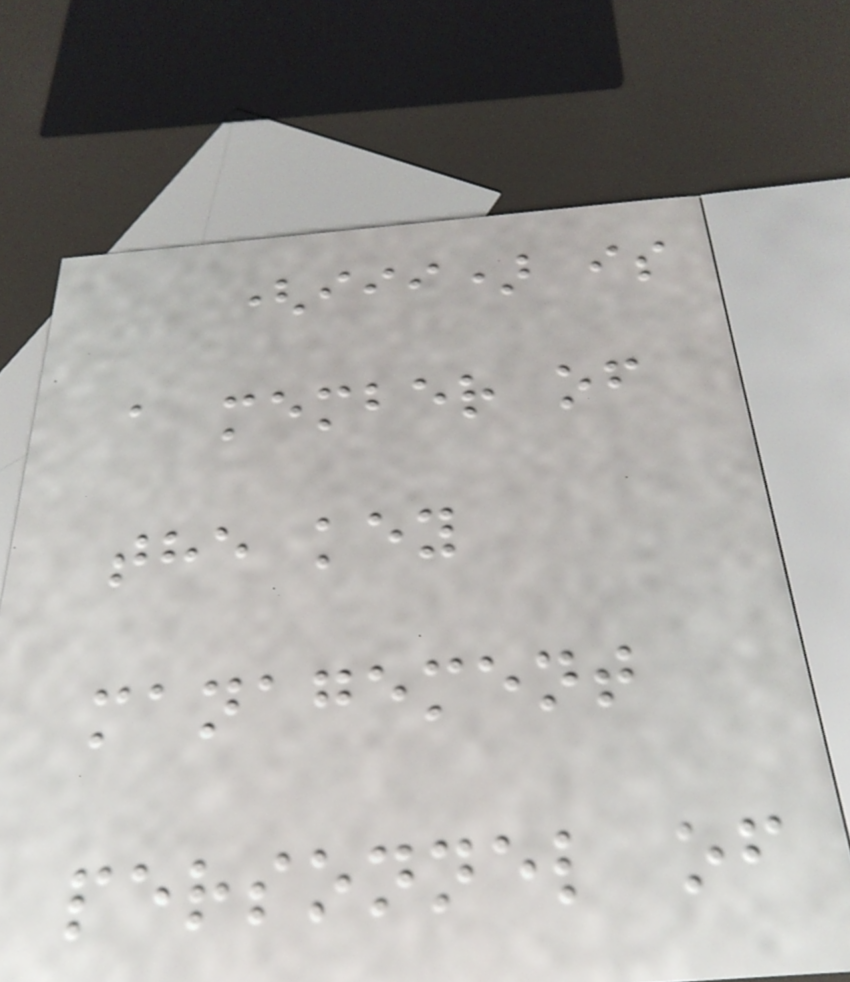(iii) is
a member of
the key
management
personnel of
